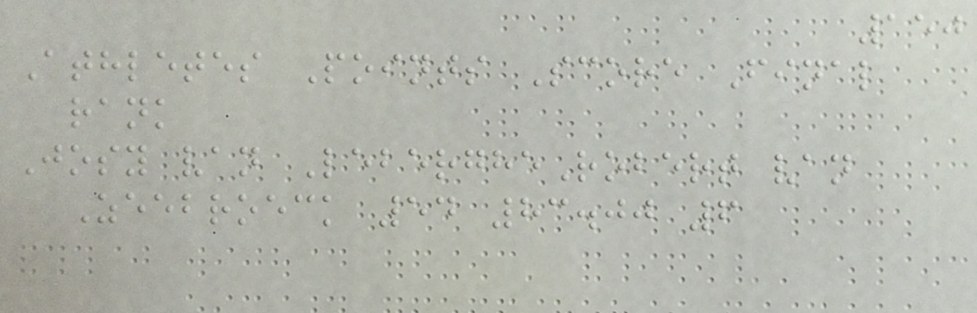150
Athletes Points Score Final
rank
Josy van LebergheRobert van
Zeebroeck 54 83.00 6
